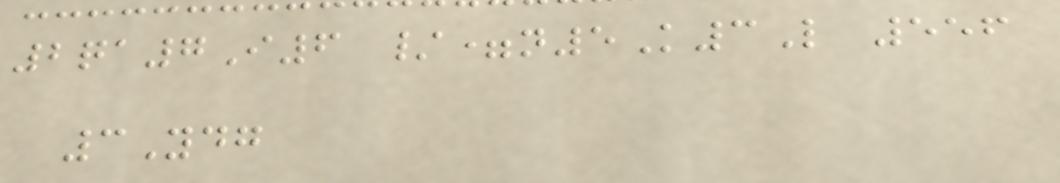2qa7I6 /=n5K3L 556
3Ydg
